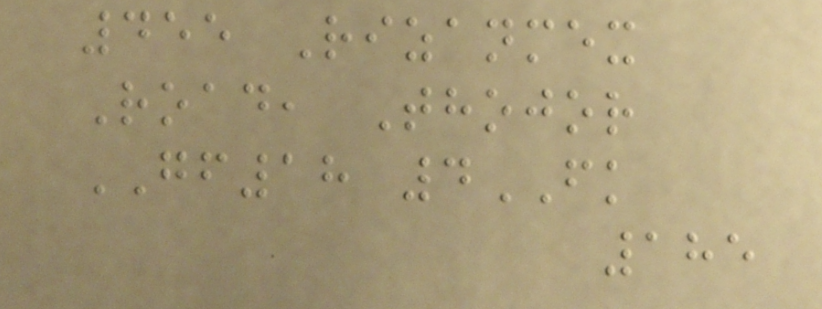455 Rizanmex
Road, Thojor
GF18 4FK
185
